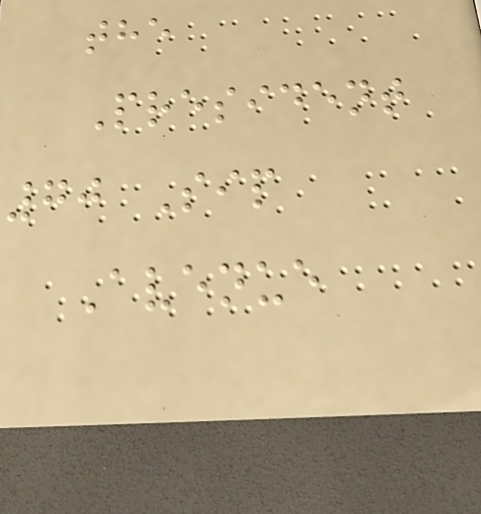the
President
70 Sip
Avenue
